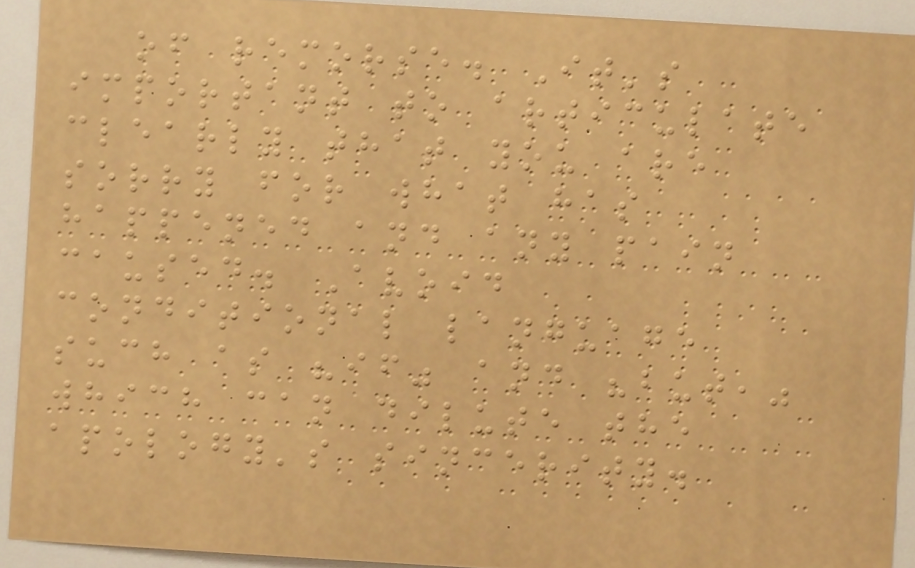of remorse. It's
important to articulate
clearly that you are
sorry for what has
happened and any pain
caused. Avoid
conditional language
such as "if" and "but,"
which can dilute the
apology's sincerity.
